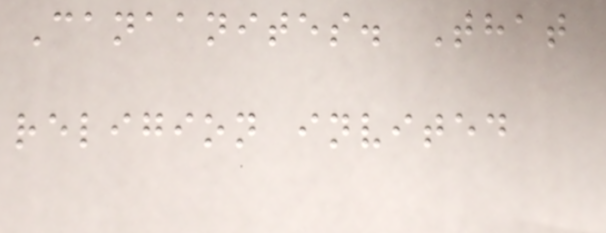Canaanites. That
religion invited
